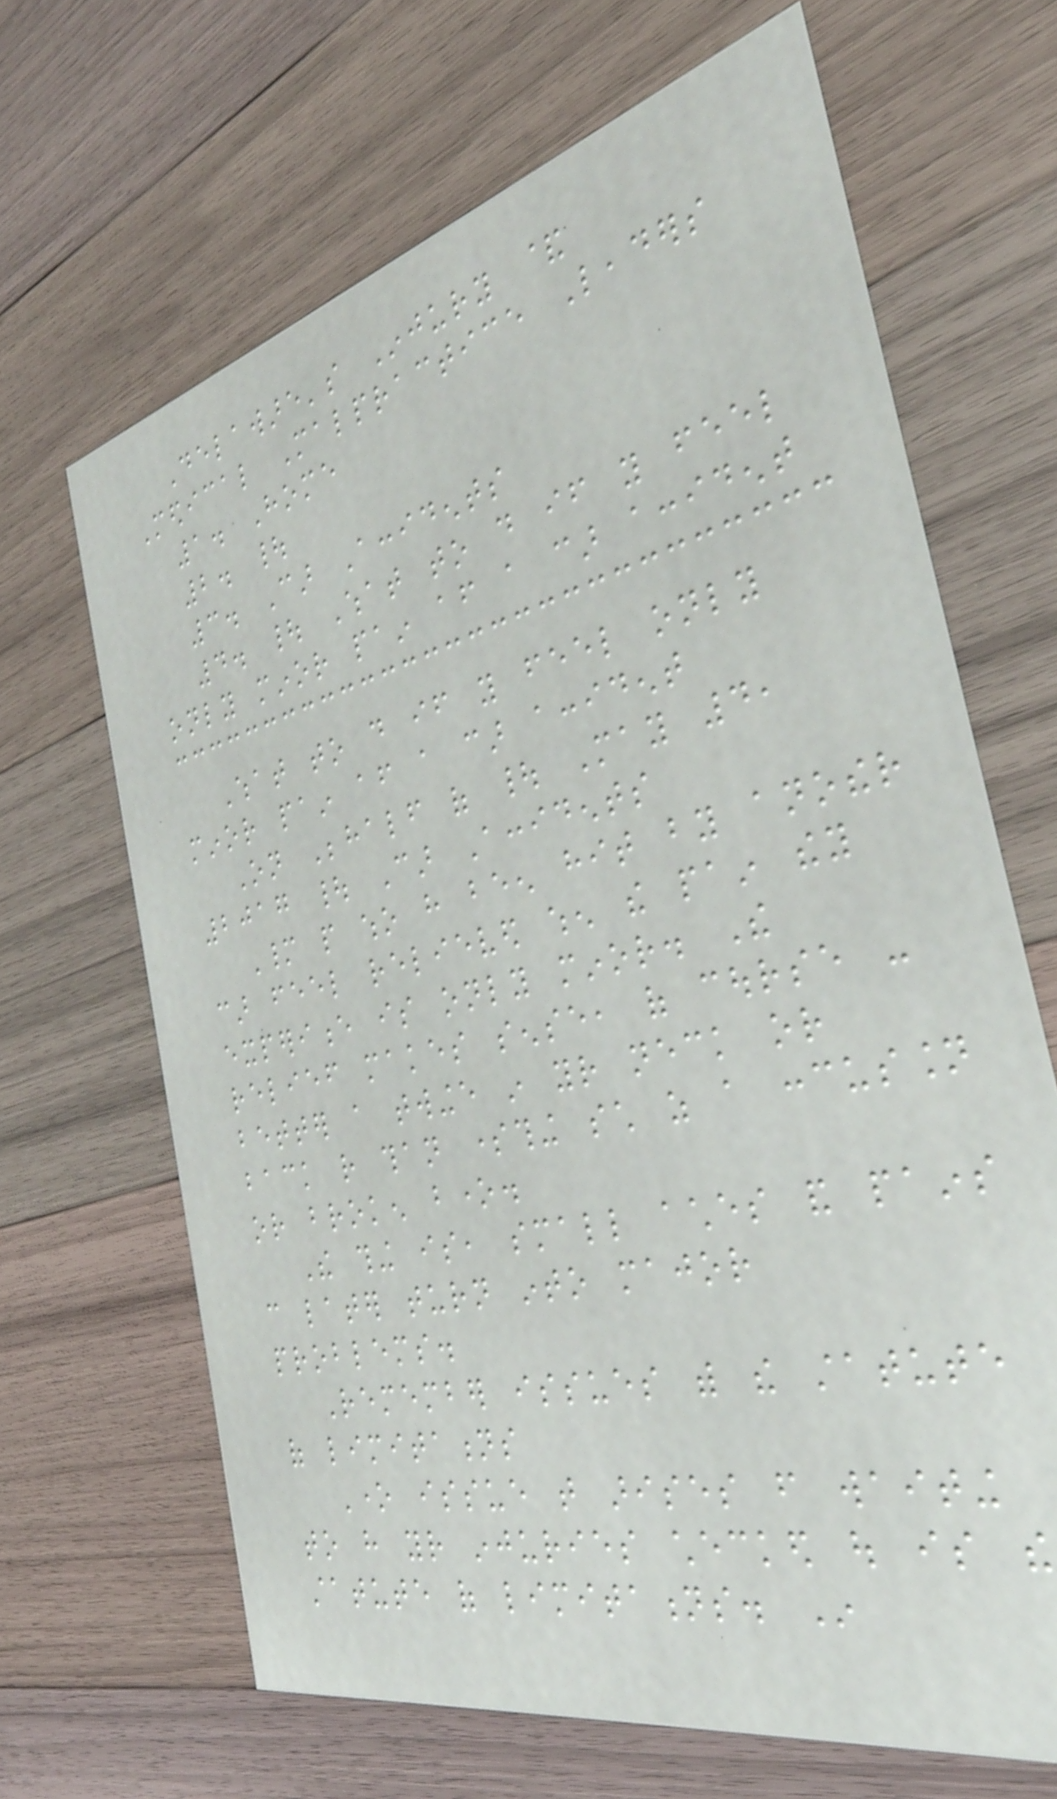Delaware's Injury &
Medical Malpractice Leaders
1. Home
2. |
3. Car Accidents
4. | What to do if you feel
only minor pain after a car accident
What to do if you feel only
minor pain after a car accident
On Behalf of | May 4,
2017 | Car Accidents
Many people who have been hit by another
car feel relieved when the pain they
experience is only minor. The
relief makes sense, of course -
better a twinge in your neck or
back rather than something such as a concussion
or broken bone.
The thing is, small aches and pains
can later turn into major
problems.
Remember issues with the statute
of limitations
One issue that arises from waiting
to have your injuries checked out is the
statute of limitations. In
